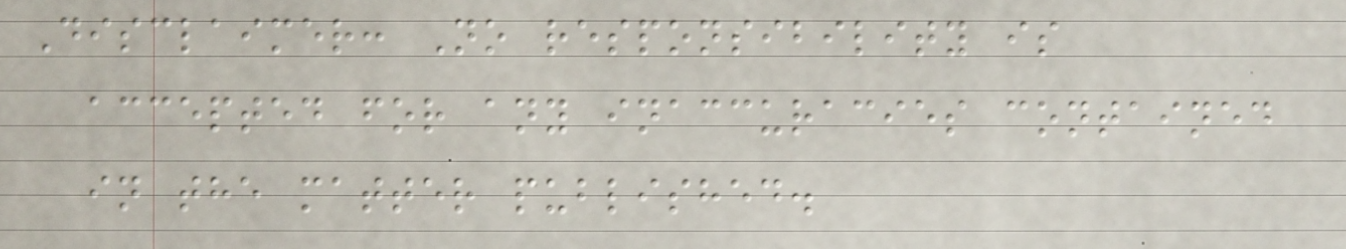Disclaimer: No responsibility is
accepted for any inaccuracies contained
in the matter published.
